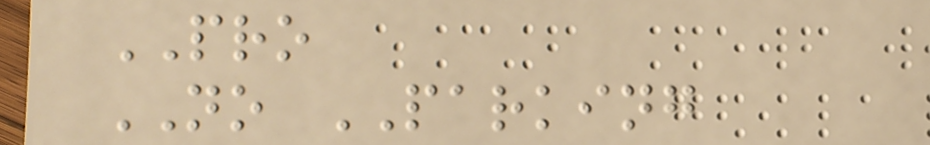PRO
NO PARKING
